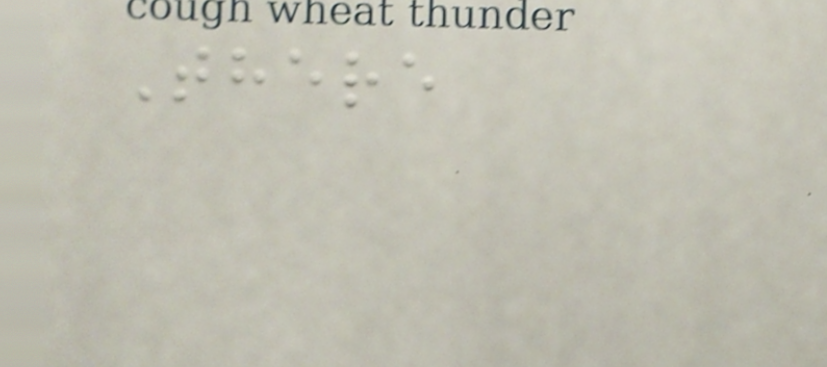There
